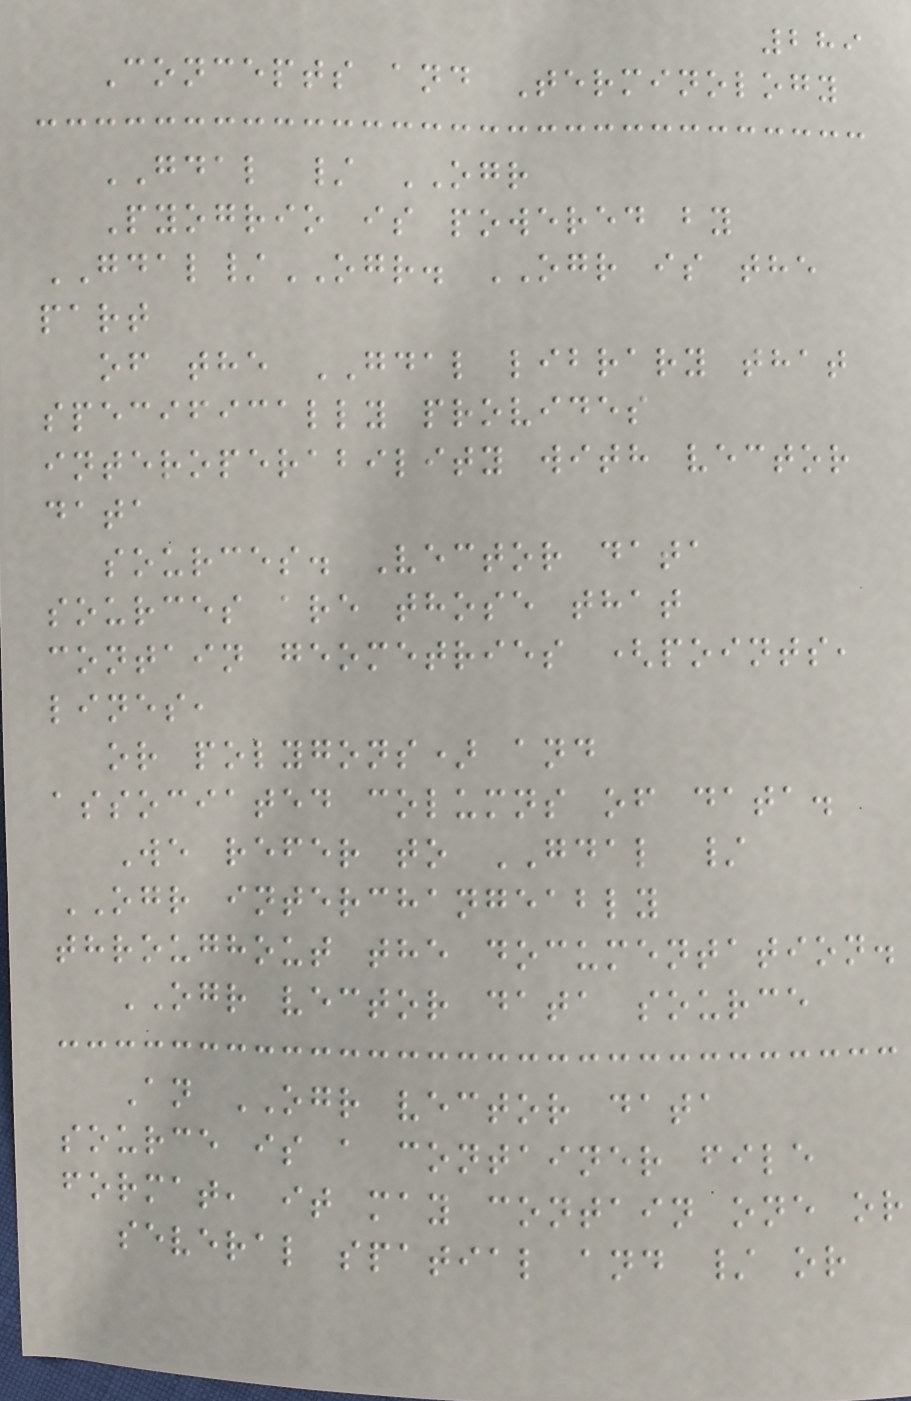289
Concepts and Terminology
GDAL / OGR
Pyogrio is powered by
GDAL/OGR. OGR is the
part
of the GDAL library that
specifically provides
interoperability with vector
data
sources. Vector data
sources are those that
contain geometries (points,
lines,
or polygons) and
associated columns of data.
We refer to GDAL /
OGR interchangeably
throughout the documentation.
OGR vector data source
An OGR vector data
source is a container file
format, it may contain one or
several spatial and / or
